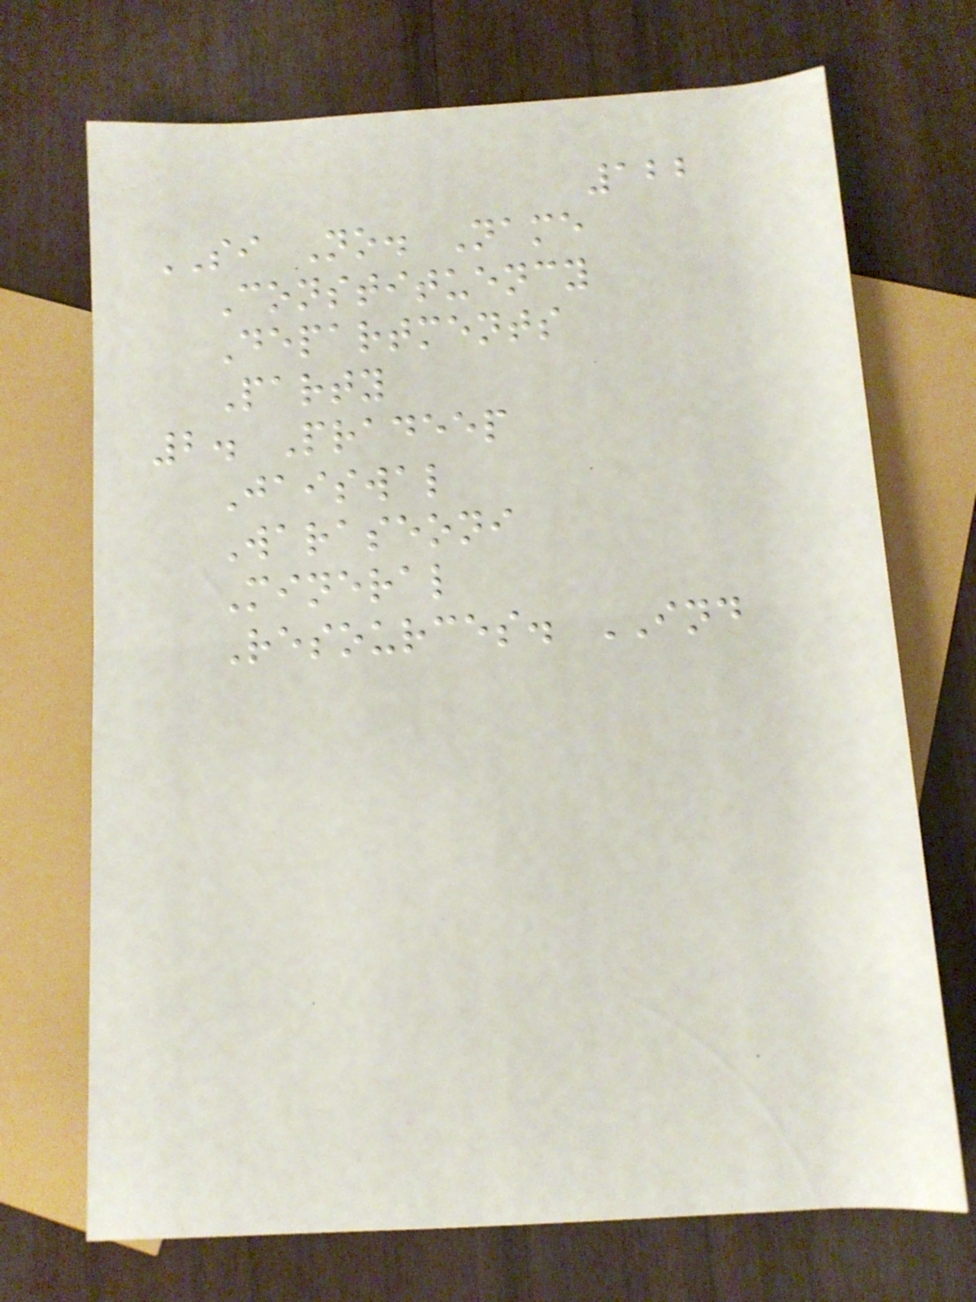122
SI No. Name
Constituency
Departments
Party
2. Pradeep
Jaiswal
Waraseoni
Mineral
Resources. IND
